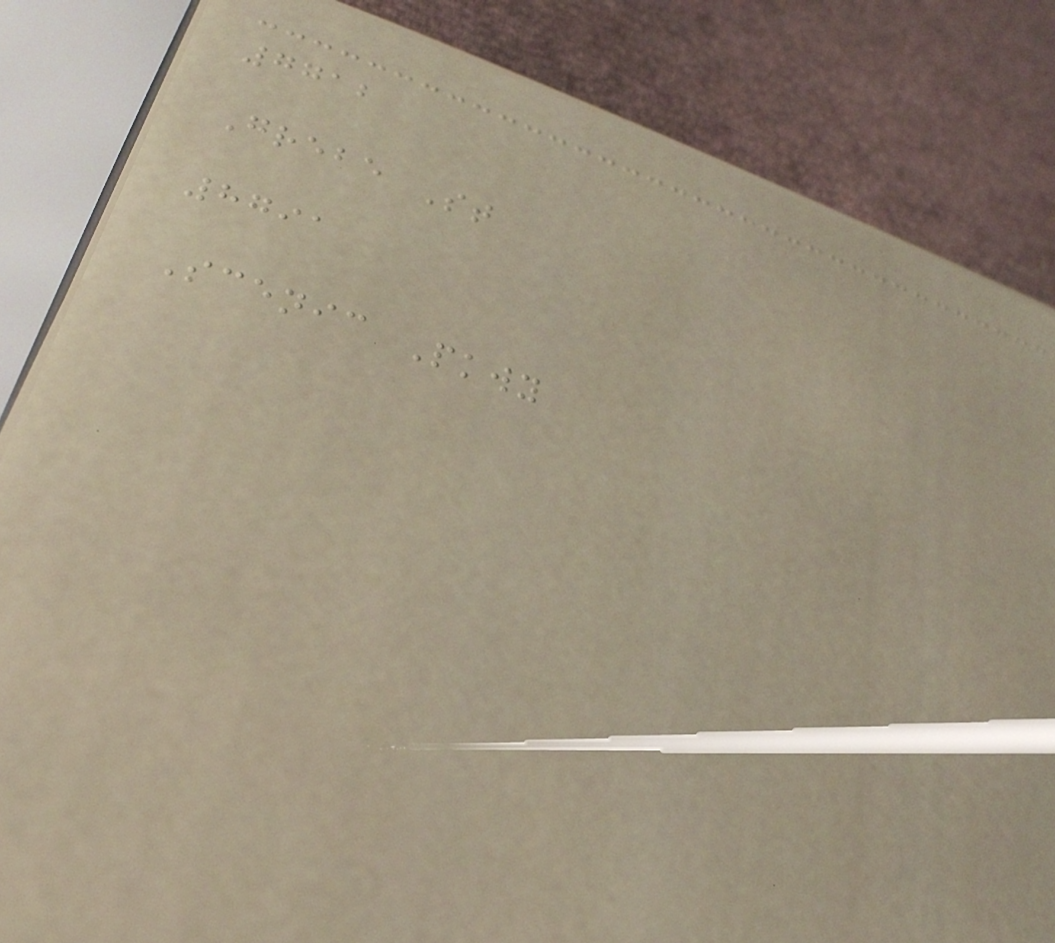7712
Grebe St
8791
Scenic Pkwy
